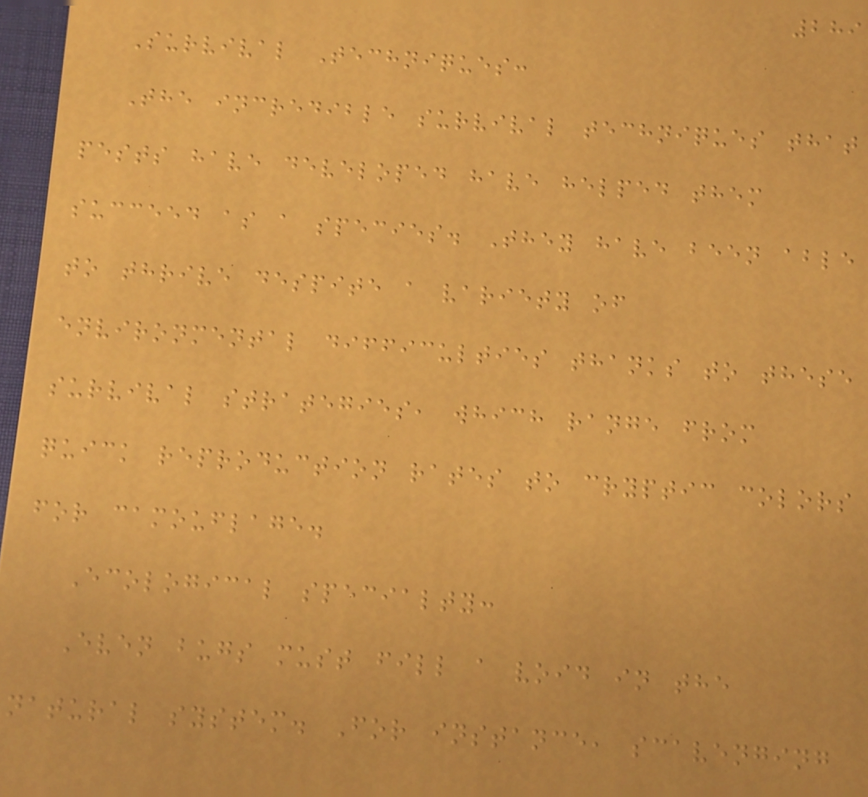289
Survival Techniques:
The incredible survival techniques that
pests have developed have helped them
succeed as a species. They have been able
to thrive despite a variety of
environmental difficulties thanks to these
survival strategies, which range from
quick reproduction rates to cryptic colors
for camouflage.
Ecological specialty:
Even bugs must fill a void in the
natural system. For instance, scavenging
